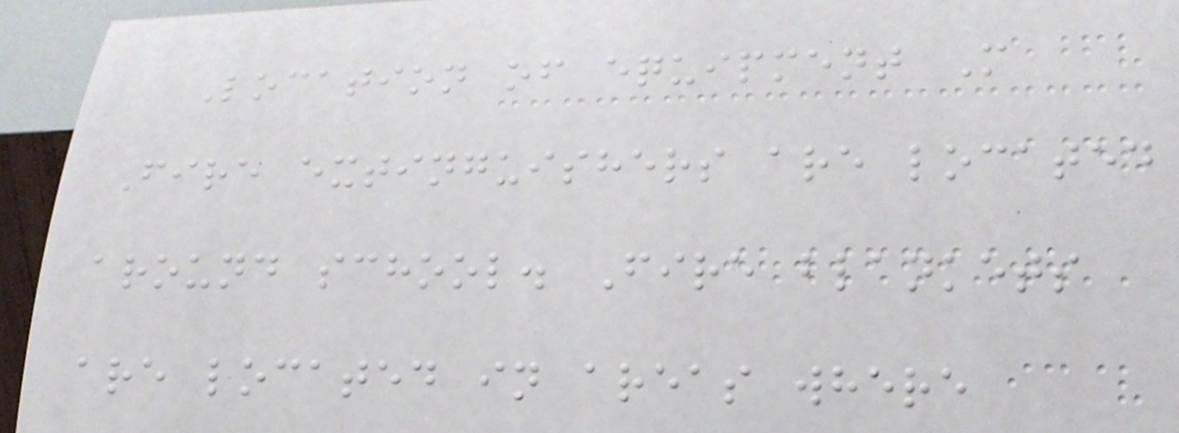Location of equipment M
Fire extinguishers are located
around school. Fire blankets
are located in areas where
